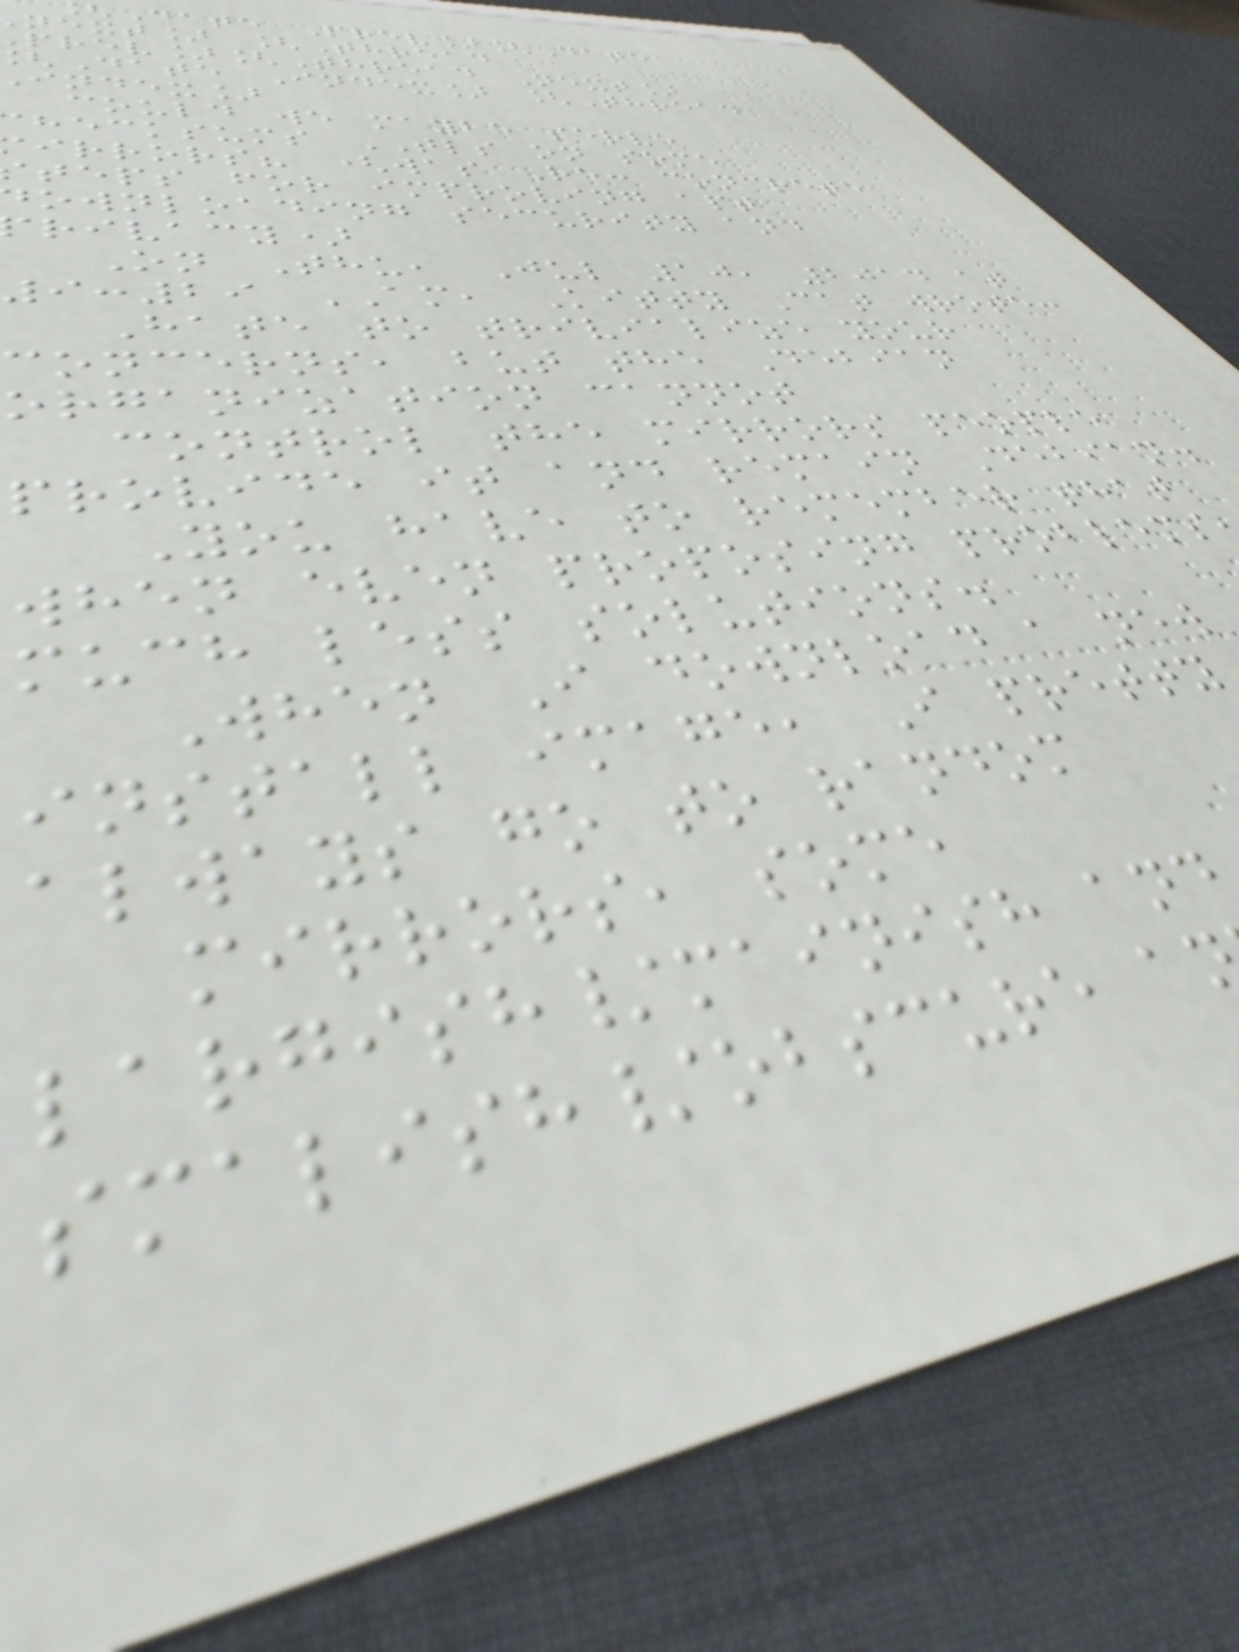Date Prev][Date
next] [Thread
rev][Thread Next]
Date Index] [Thread
index]
could we maybe serve
hecksums TLS on some
irrors? (was Re: concrete
teps for improving apt
ownloading security and
rivacy)
On Thu, Jul 10, 2014 at
9:29 AM, Kitty Cat wrote:
Hate to trivialize your
concerns, but the Debian
organization cannot
control the mirrors people
provide it and remain Debian.
You have to remember that
when even proposing problems
much less solutions.
When I download a new
install image, I pretty
always go to random
mirrors, some
largish/mainish and
smalish/obscure a
